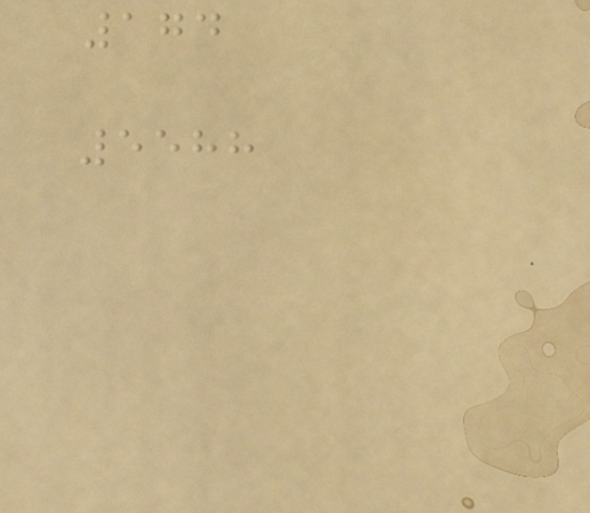174
5588
